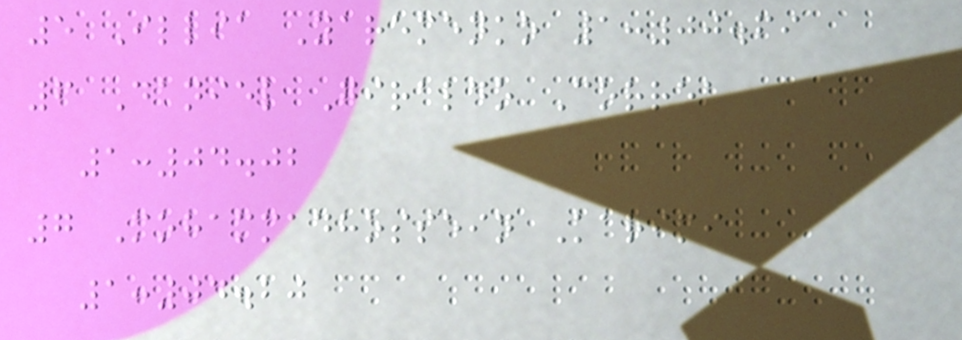5 Illia Yaremenko 1:00.69
6 Daniel Giraldo Correa
1:04.02
7 Mohammadhossein Karimi
1:04.20
